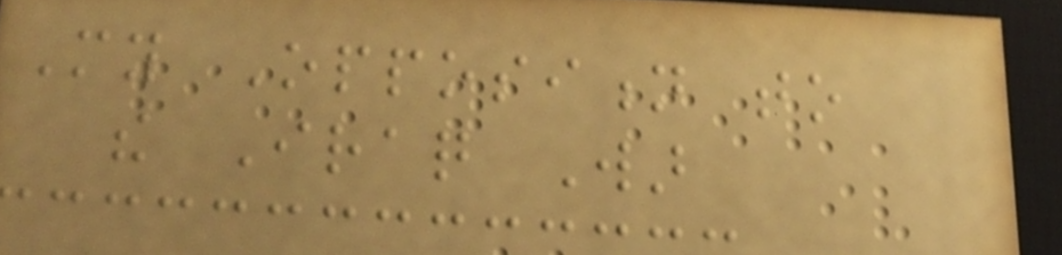My Opposition to
the Iraq War
